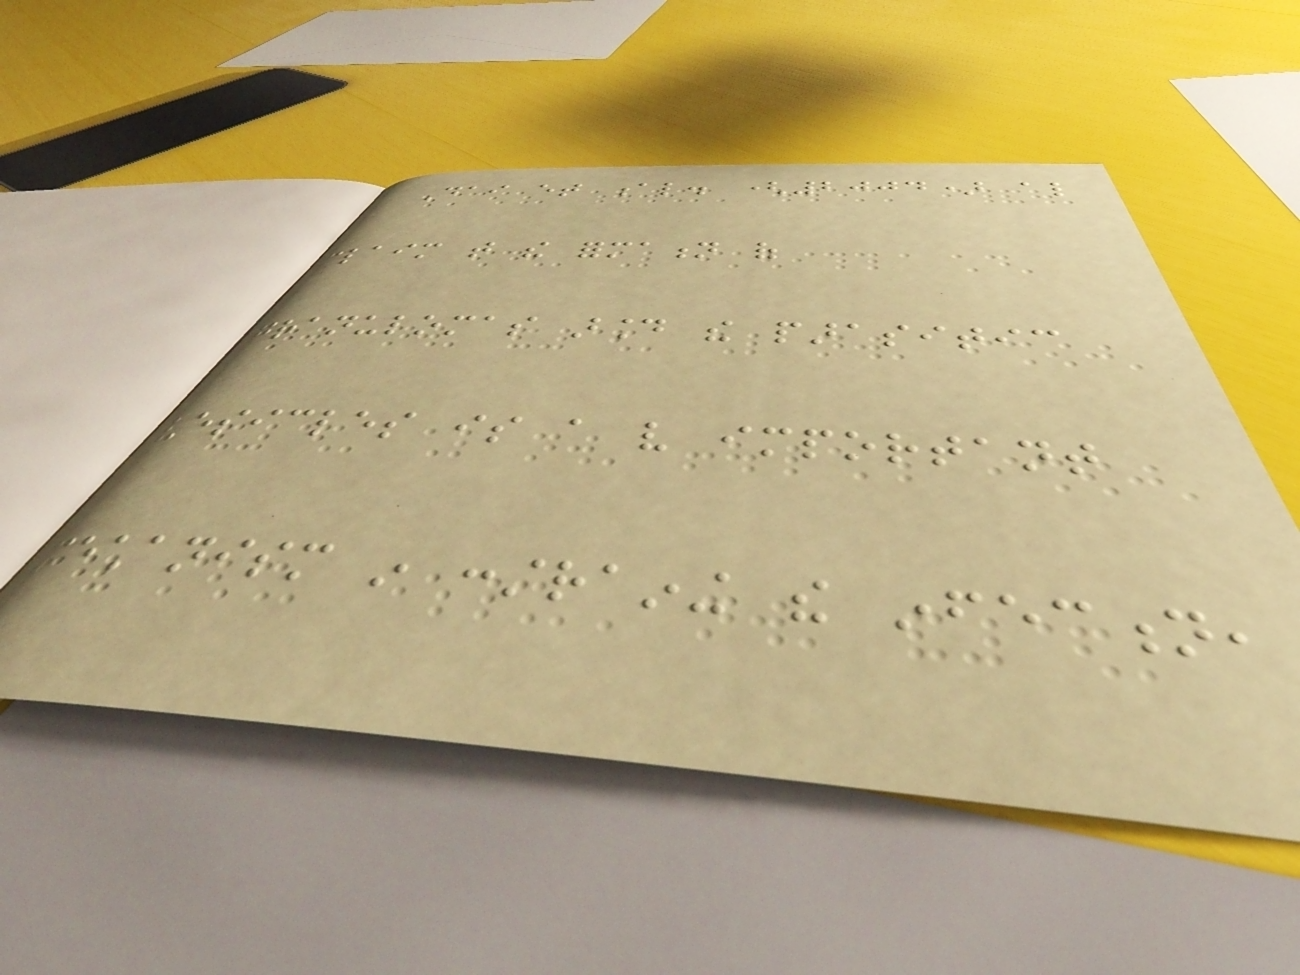Dai et al. (2004) also
claim that the formation of
granulomas around the parasitic
vesicles is a very important
mechanism in constraining the infection,
